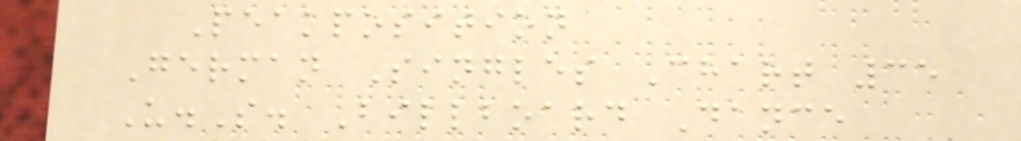Peakposition
German Singles Chart 35
U.S. Billboard Dance
